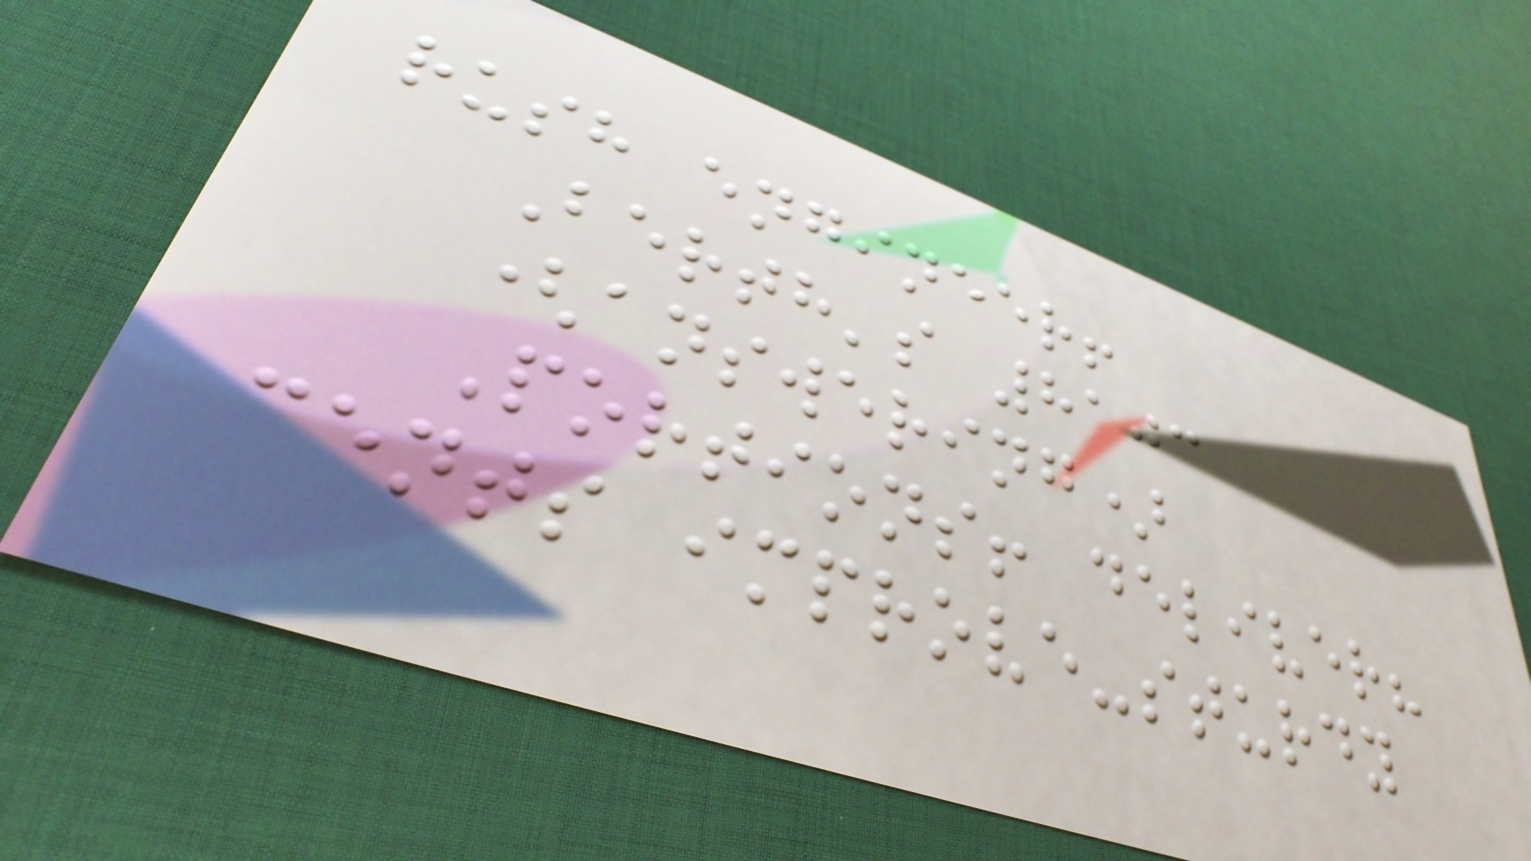rush engineer!
Berth's 8103
(answering)
Portions! deliver?
cents improve-sturdy
